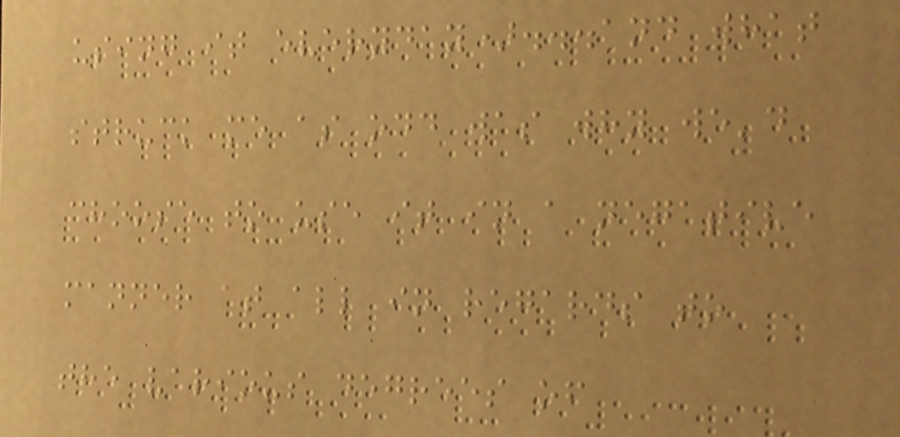using it everyday)...and what
struck me as odd was why we'd
choose to use it in a negative
manner at all in regards to
the various degrees of
